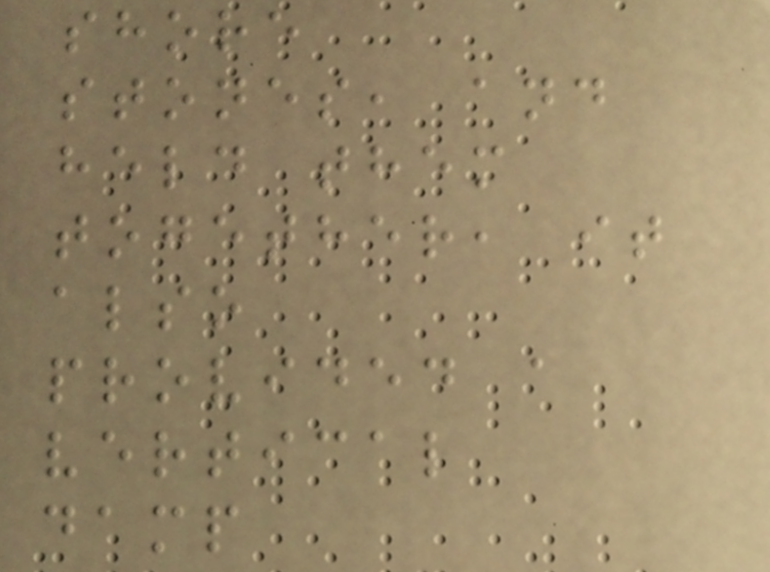shore
stones, and
held them
together, it
also
provided a
vertical
damp
